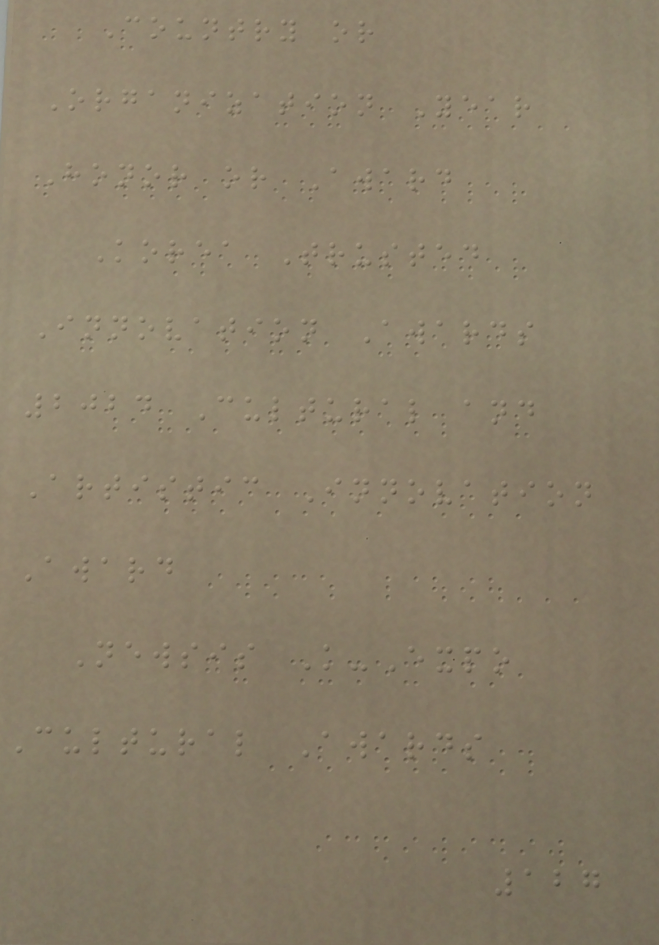Country or
Organization Year
Honor or Award
Korea Trusted
Innovation Awards
2024 Cultural and
Artistic Innovation
Award
Newsis K-Expo
Cultural Awards
127
